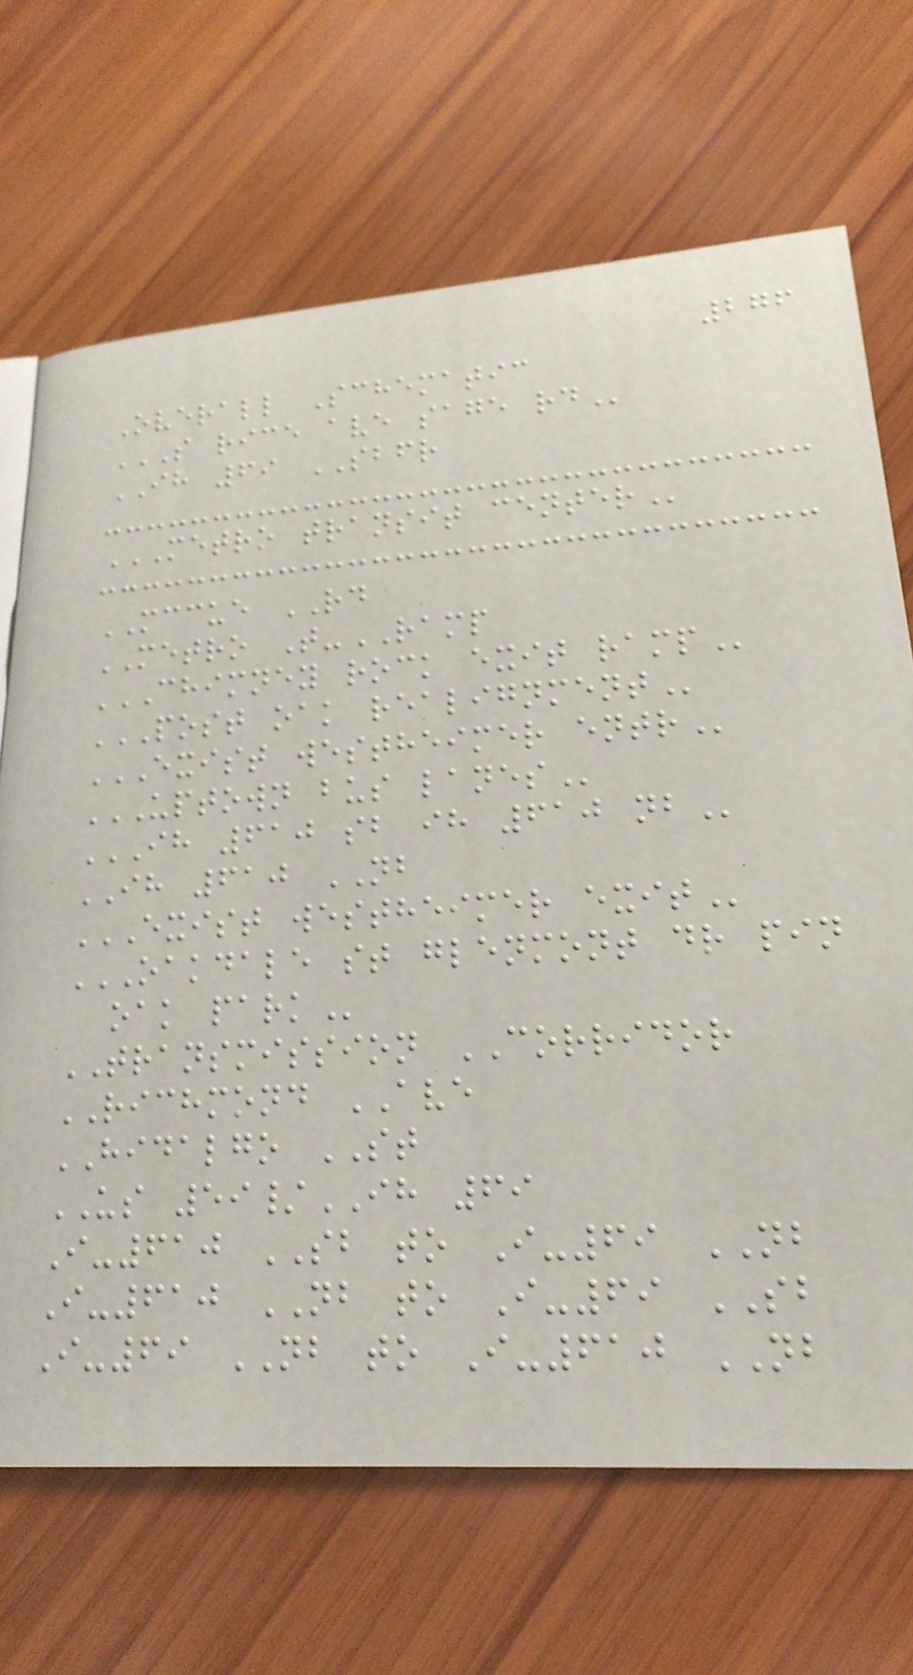276
Overall Schematic
S RICE AVE SAGE RD
IH 69 SBFR
METRO TRANSIT CENTER
MCCUE RD
METRO T-RAMP
CHIMNEY ROCK EXIT RAMP
POST OAK REALIGNMENT
EXIST WESTHEIMER ENTR
UPTOWN BUS LANES
IH 610 SB IH 610 NB
IH 610 NB
EXIST WESTHEIMER EXIT
OAKDALE ST GLENMONT DR PIN
OAK PARK
TRANSMISSION CORRIDOR
RICHMOND AVE
HIDALGO ST
US 59/IH 69
I-610 SB to I-69 NB
I-610 NB to I-69 SB
I-69 NB to I-610 NB
